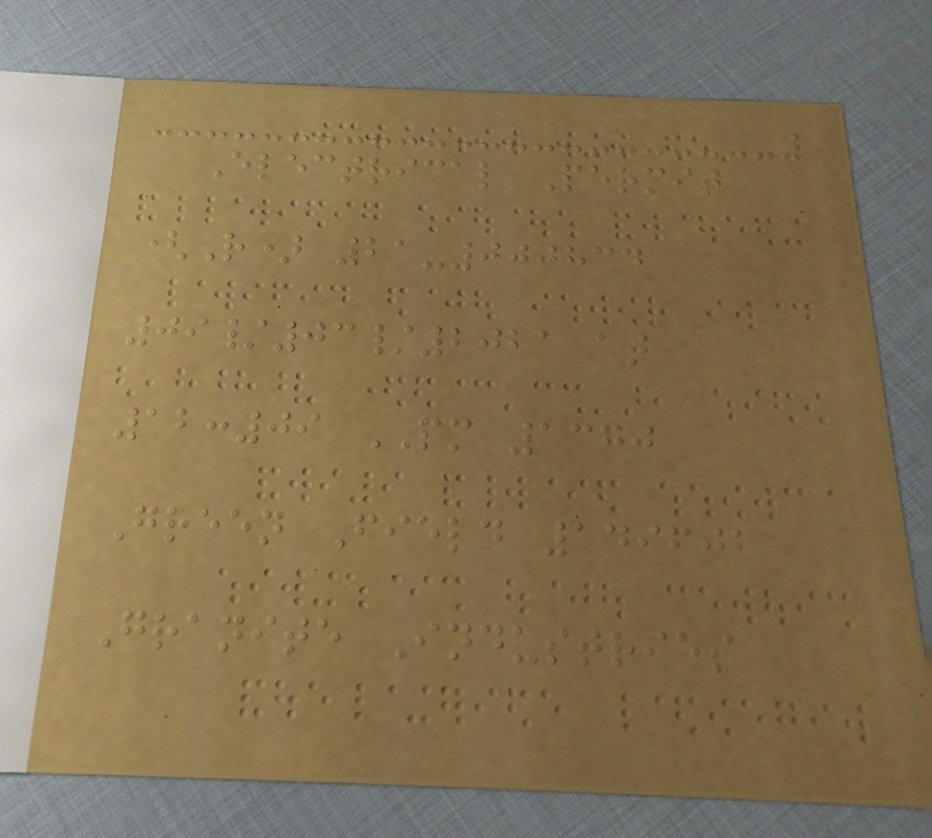Electrical Permit
(R) 21-000834
09/03/2021 at
12:09 PM 1370
Green Field 149602
Granite Industries
